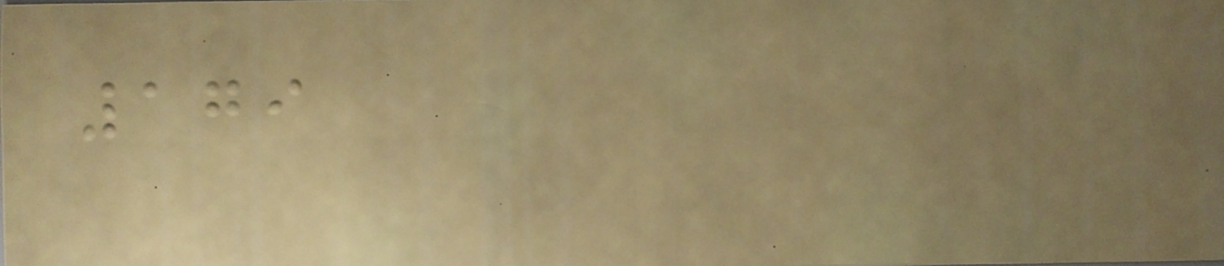179
